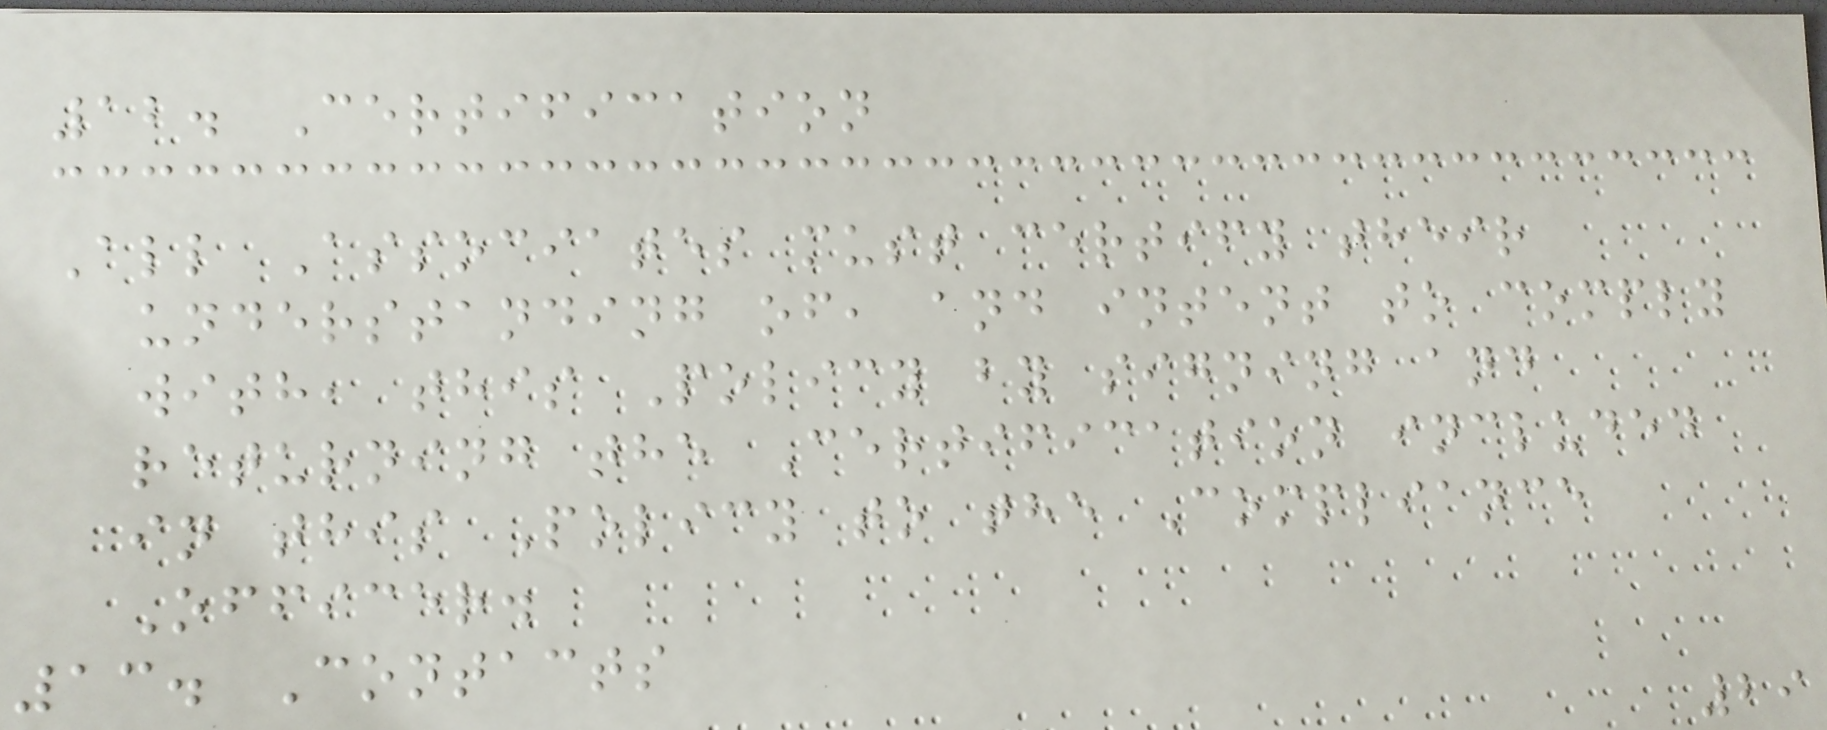12. Certification
All Associates must certify their
understanding of, and intent to comply
with, this Policy by signing and
returning the Certification included
in this Policy to the Compliance
Officer.
13. Contacts
29
